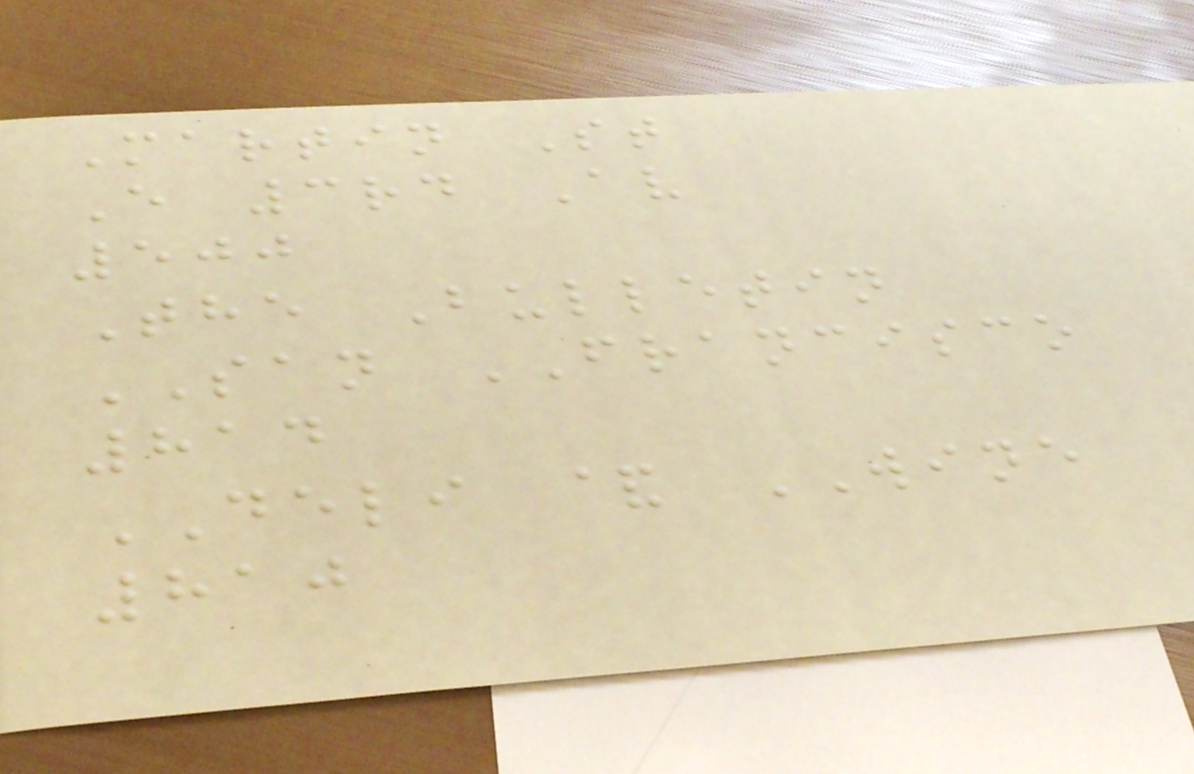Martin St
E 3rd Av
500
The Bulletin
SAN FRANCISCO
814
DELI & WINE
810
